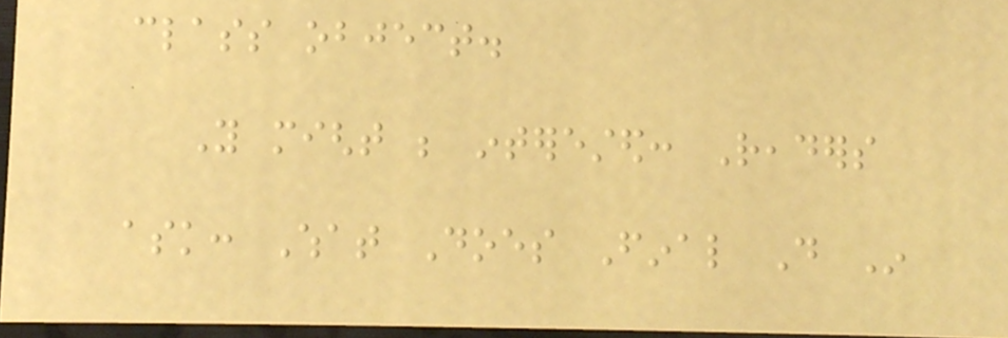class object.
You might be interested: Readers
ask: What Does Final Do In
